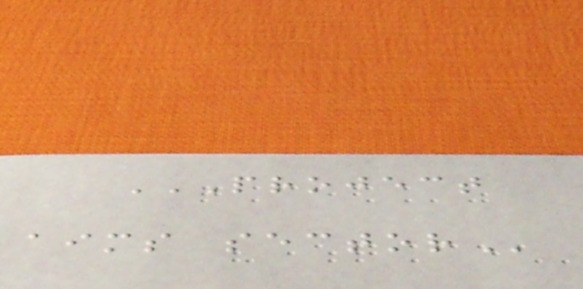PROJECT
AIMS SECTOR
